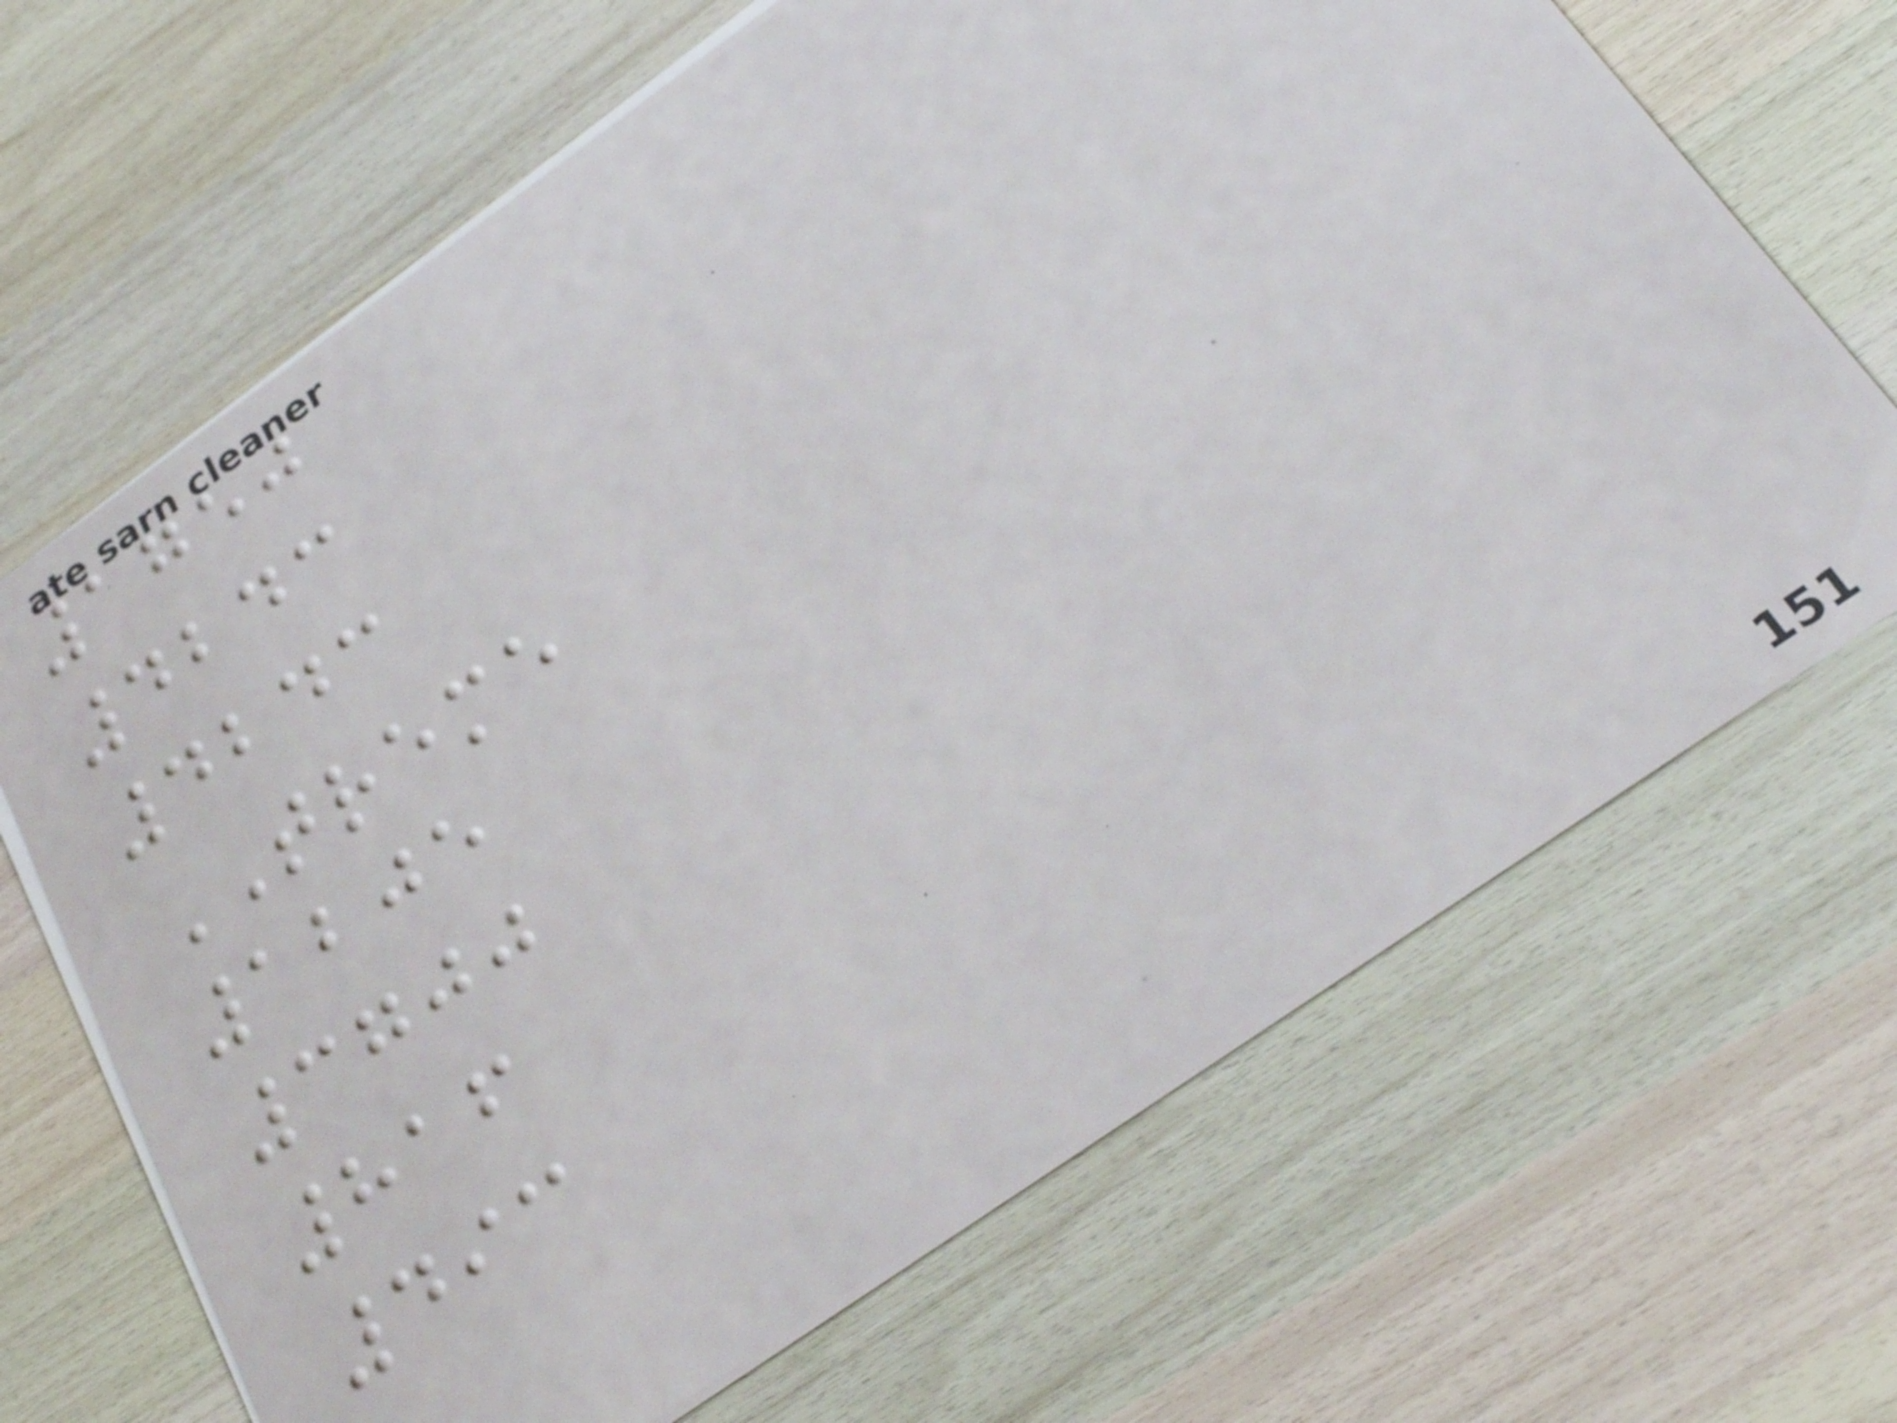1750
4243
4243
TREME
1205
3700
816
493
